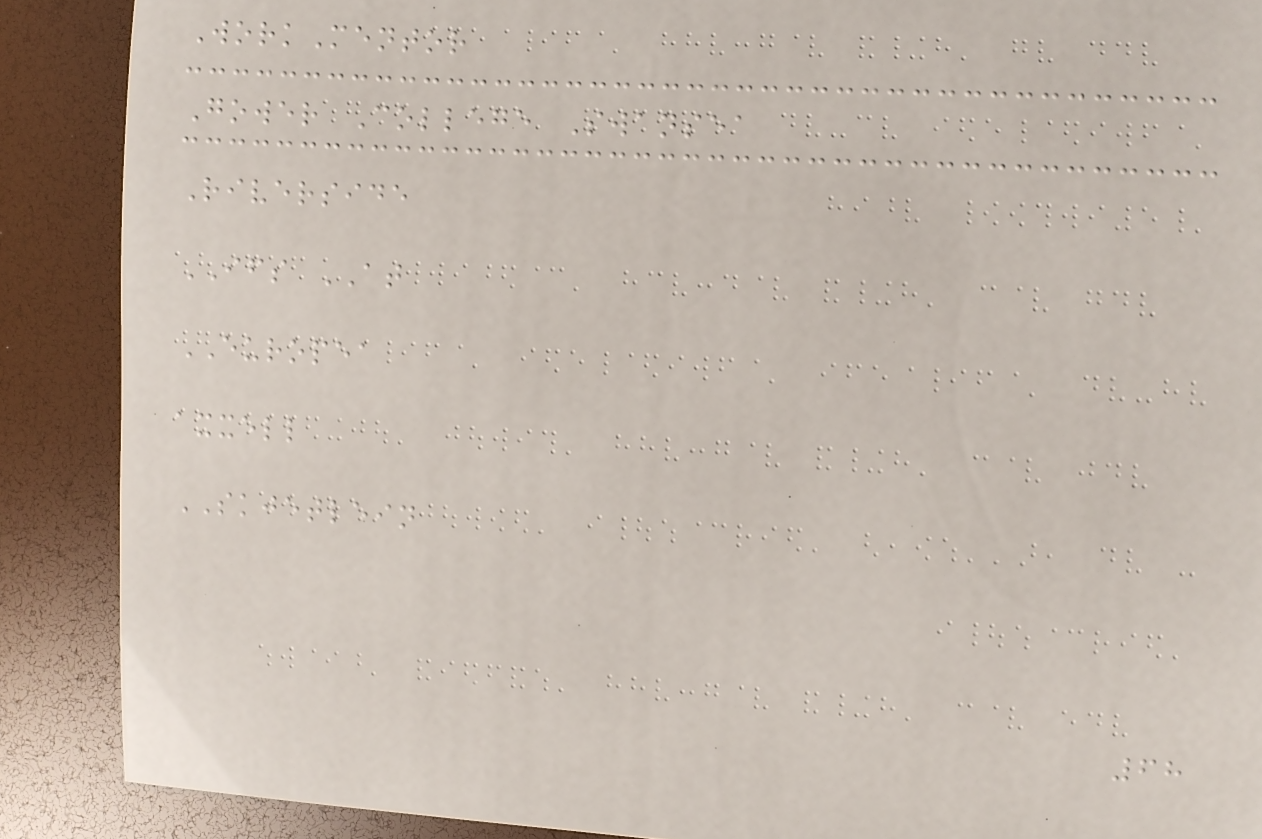WorkMentor
Gower College Swansea
Riverside
IFS AT
EUROPEA
axxell
SKJETLEIN
68
